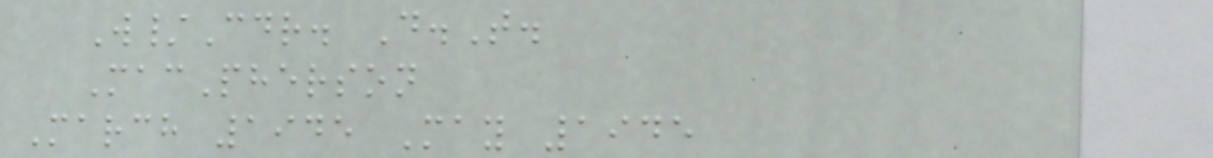W/Cdr. D.T.
MacPherson
March 1945 May 1945
